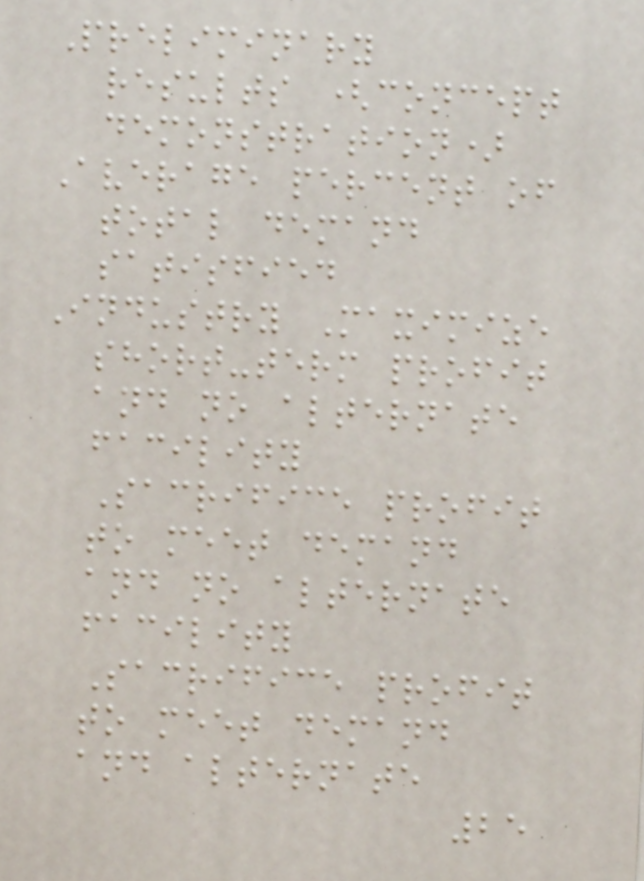Preliminary
results (concept
demonstration)
Average percent of
total demand
satisfied
Industry Maximize
short-term profit
and no alternate
facility
Sacrifice profit
to meet demand
and no alternate
facility
Sacrifice profit
to meet demand
and alternate
25
